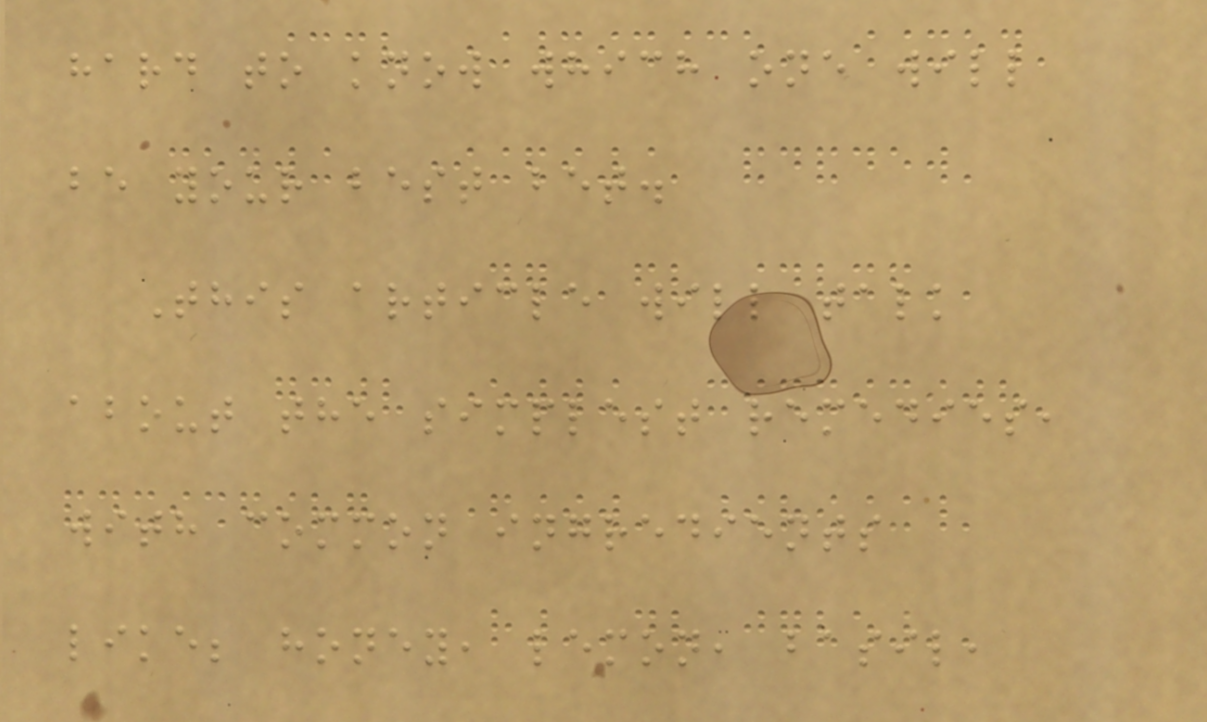hard to know which one will
be your best bet.
This article will talk
about the simplest remedies,
with common ingredients
like; honey, lemon, basil,
